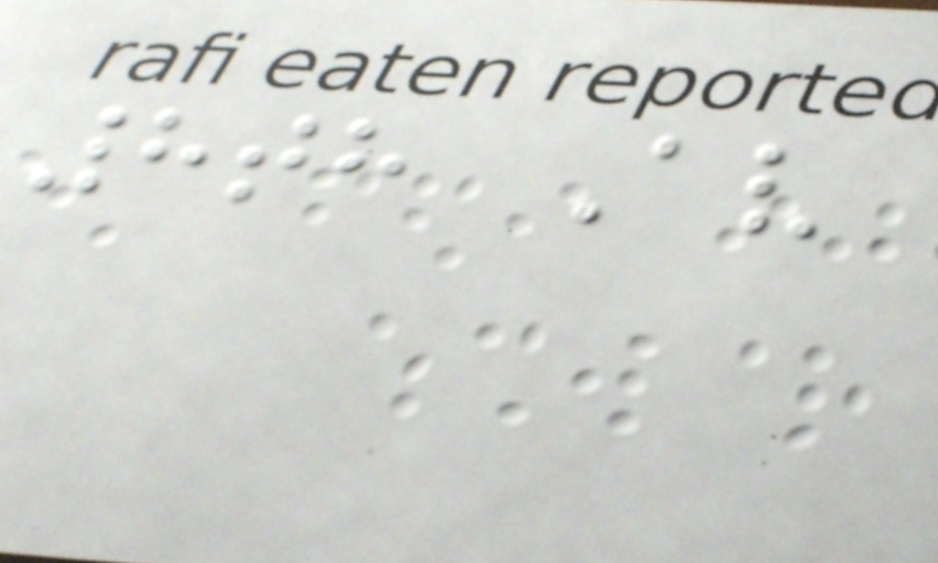8th Av
